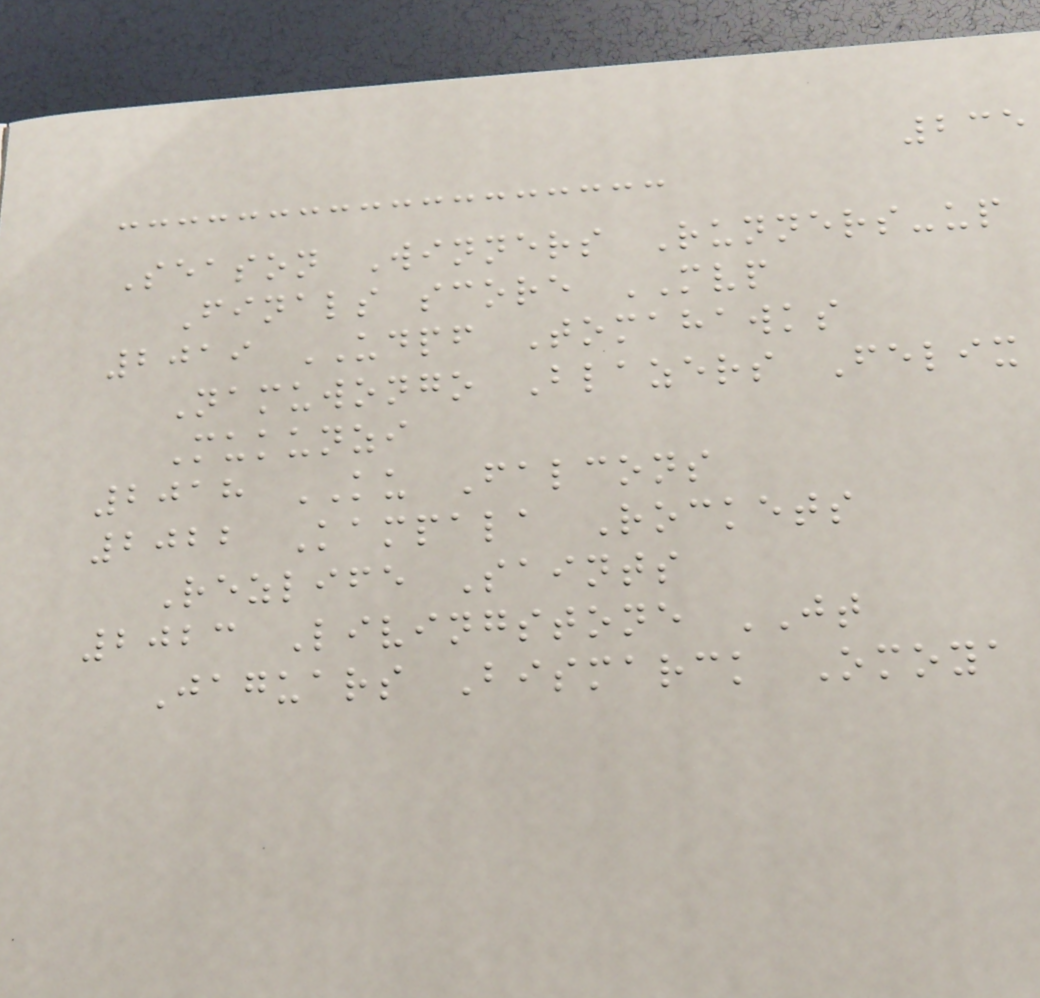235
Season Winners Runners-up
Finals score MVP
2019 UDPF Tomahawks
Namuwongo Blazers Felix
Mukunzi
2018 KU Falcons
2022 Kampala Rockets
Rezlife Saints
2023 Livingstone JT
Jaguars Bismarck Omoya
